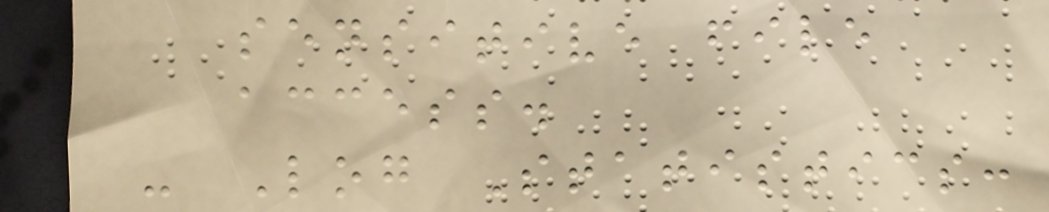sensitive file
access.
- Log Statistics:
